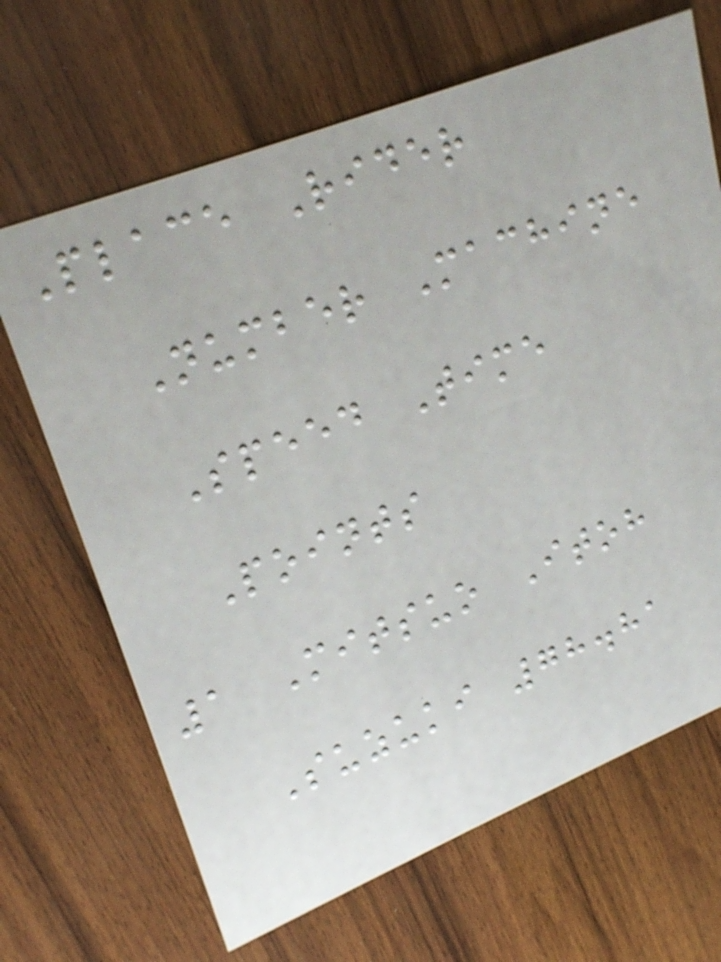Place Rider
Number Machine
Speed Time
Points
1 Mitsuo Itoh
Suzuki 78.81
